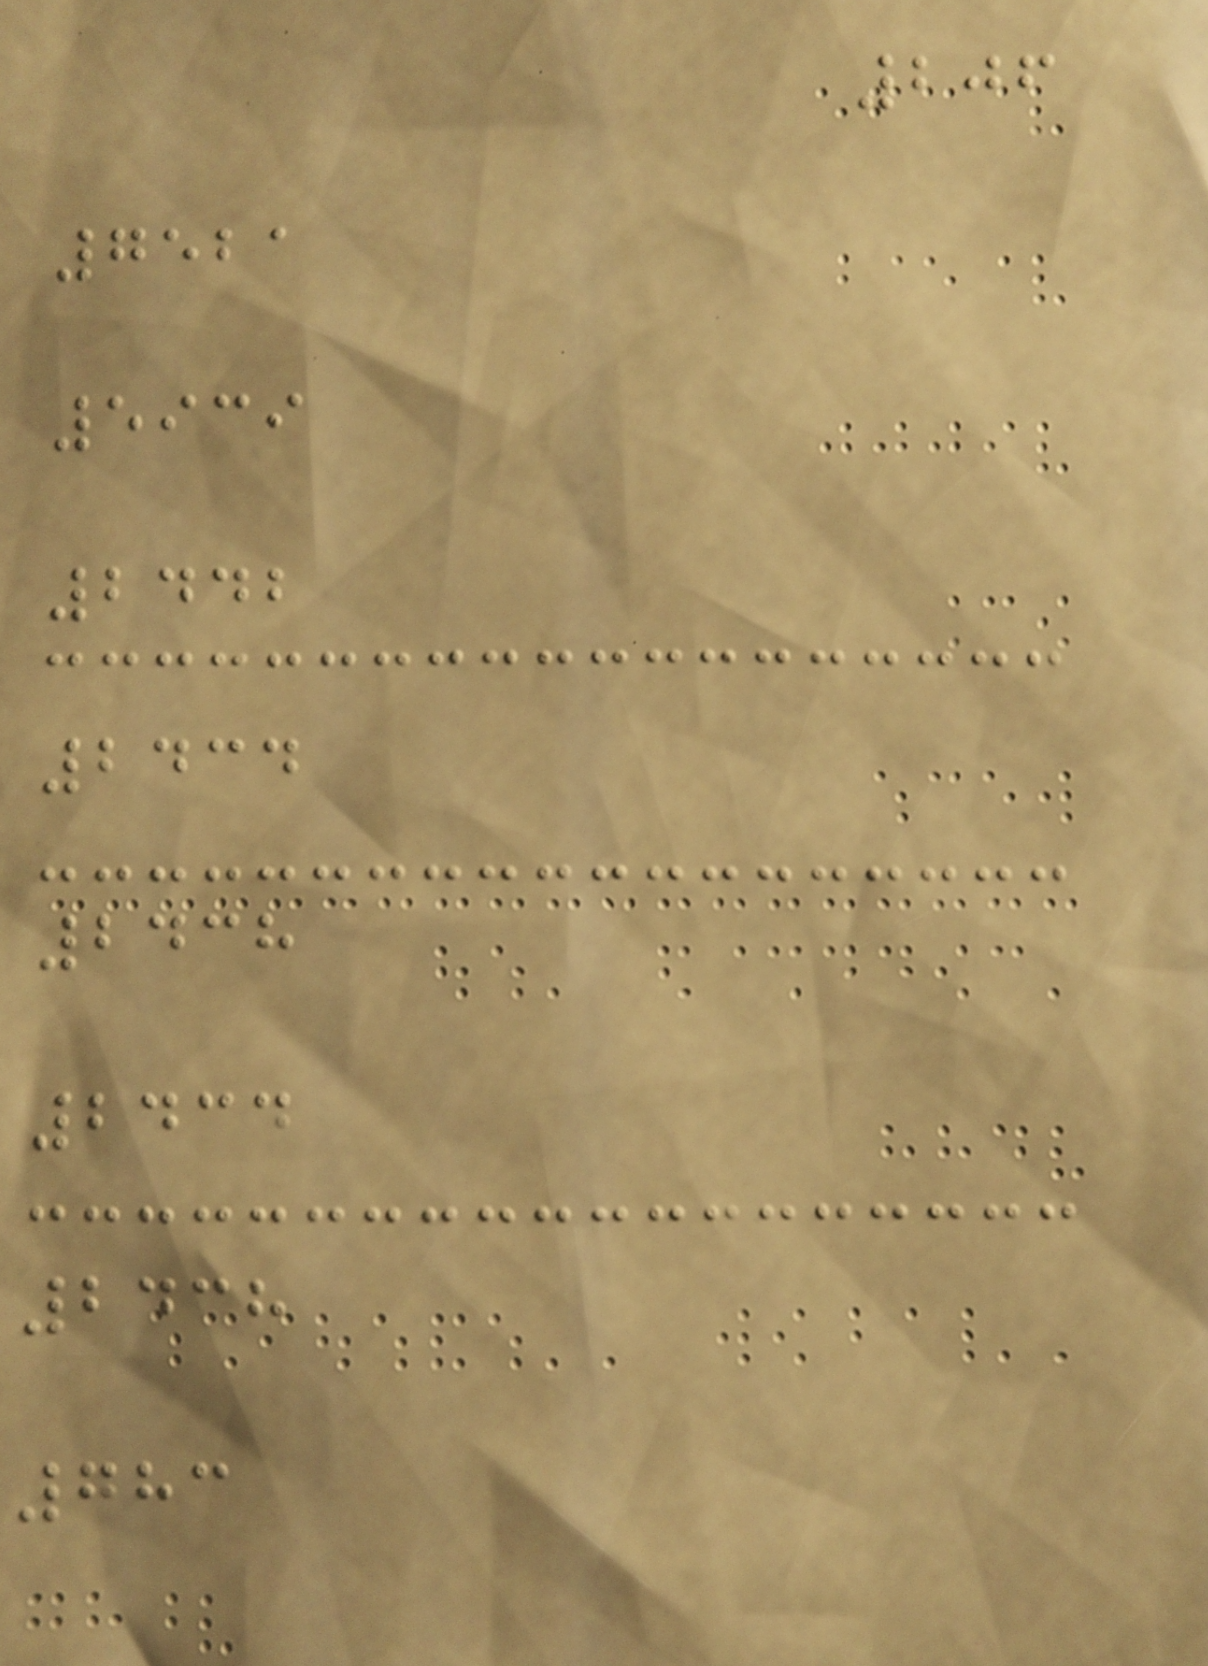206
7521
5939
2442
2434
2438
2434
2438
783
